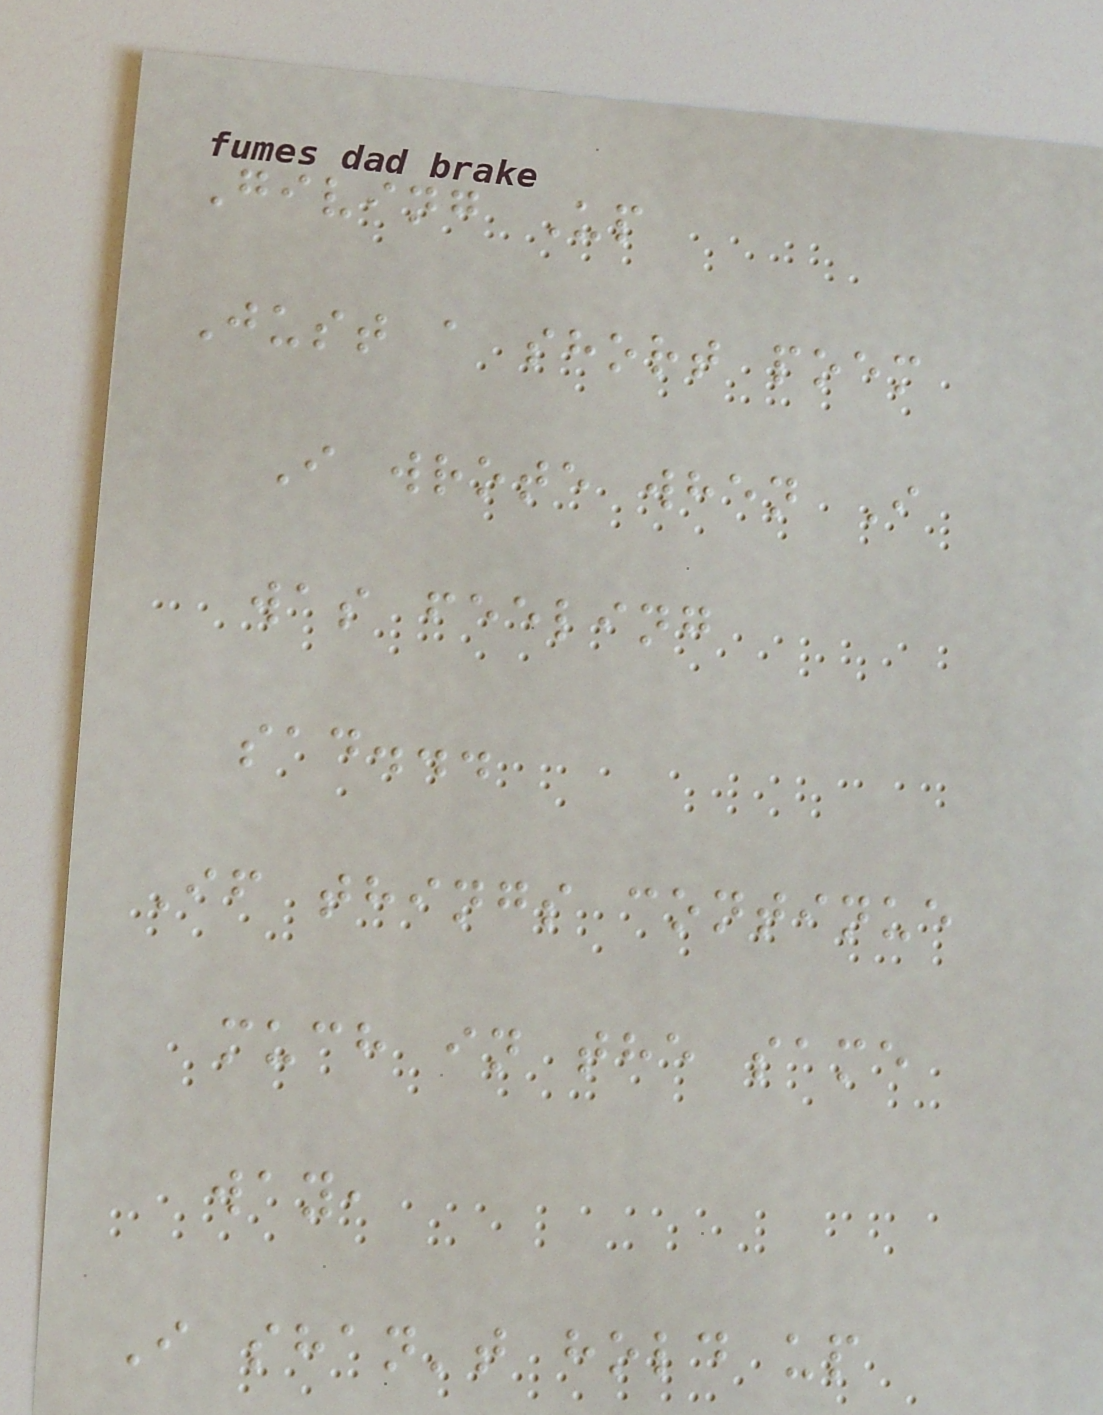Giving Up
Just a short poem
I wrote when I
was feeling
sad...
If things continue
much in the same
way,
I shan't hold up
